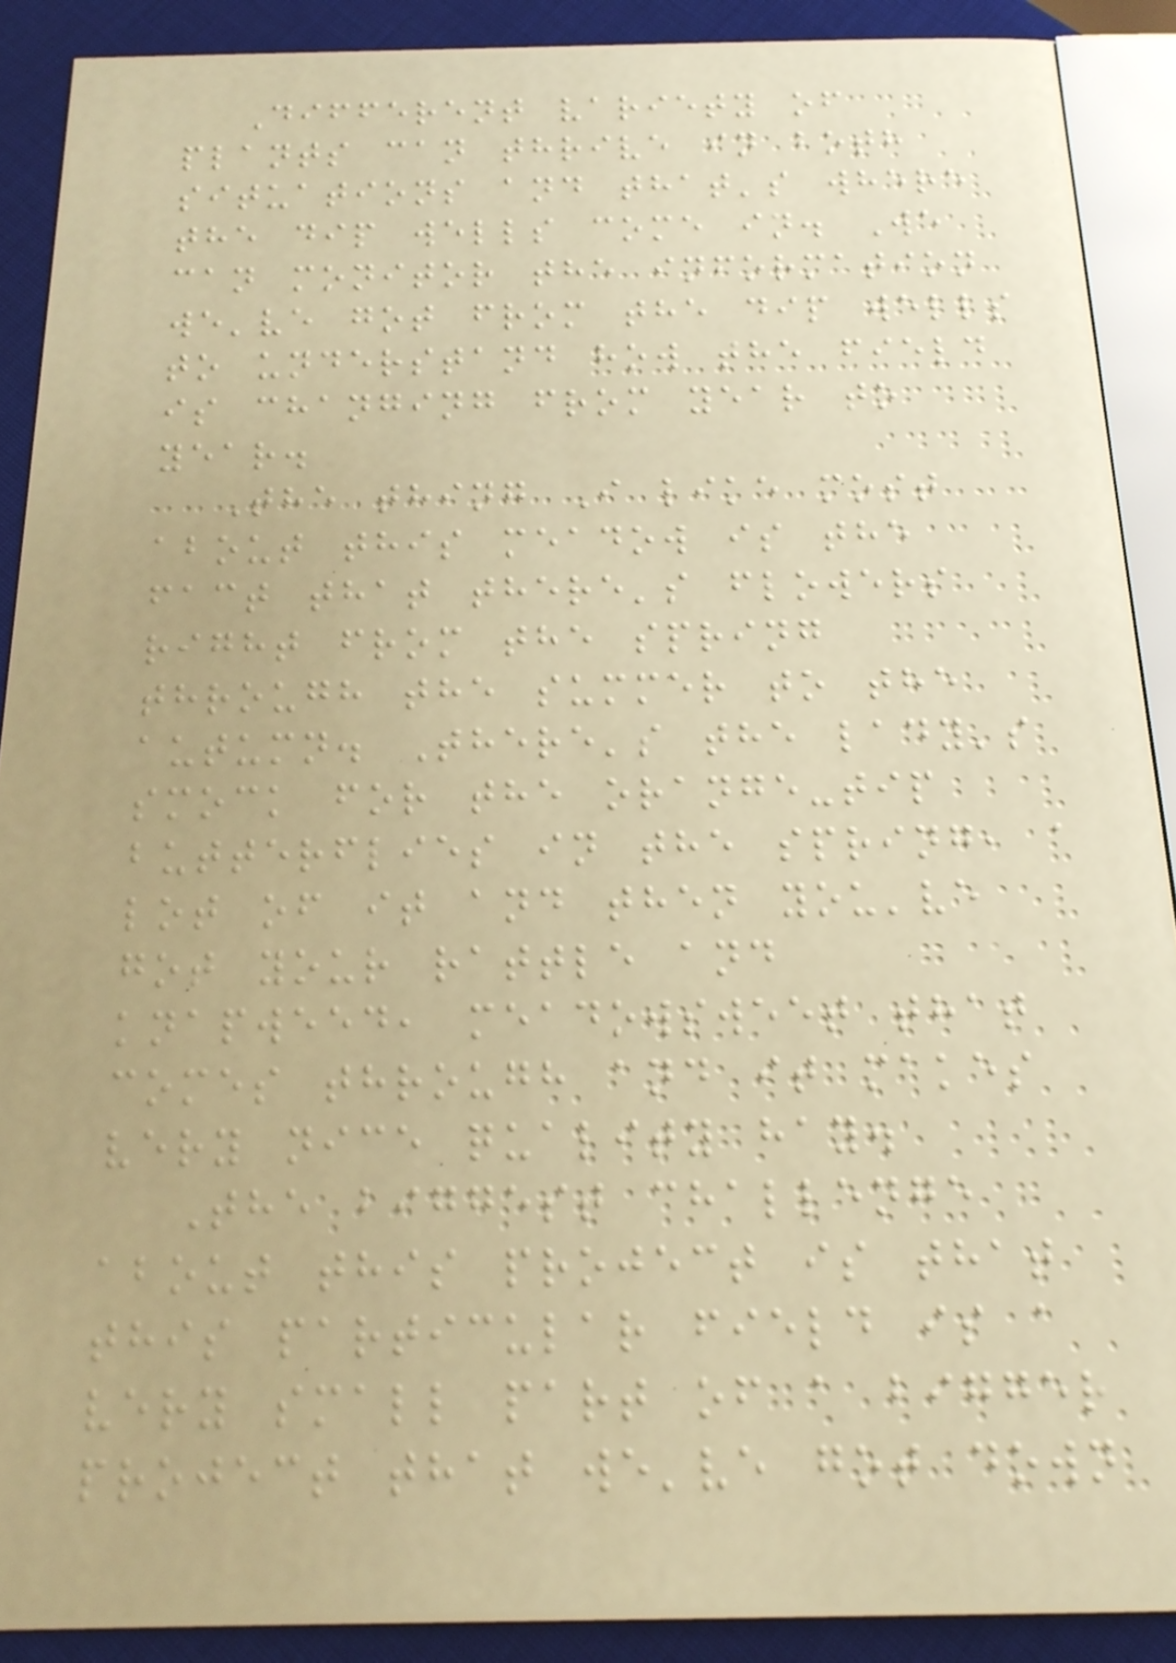Different variety of
plants can thrive in both
situations and that's where
the dip wells come in. We
can monitor the information
we've got from the dip wells
to understand how the field
is changing from year to
year.
The thing I like most
about this meadow is the
fact that there's flowers
right from the spring
through the summer to the
autumn. There's the lady's
smock for the orange-tip
butterflies in the spring, a
lot of it and then you've
got your rattle and
knapweed, meadowsweet that
comes through and it makes
very nice quality hay.
The biggest challenge
about this project is that
this particular field is a
very small part of a bigger
project that we've got down
